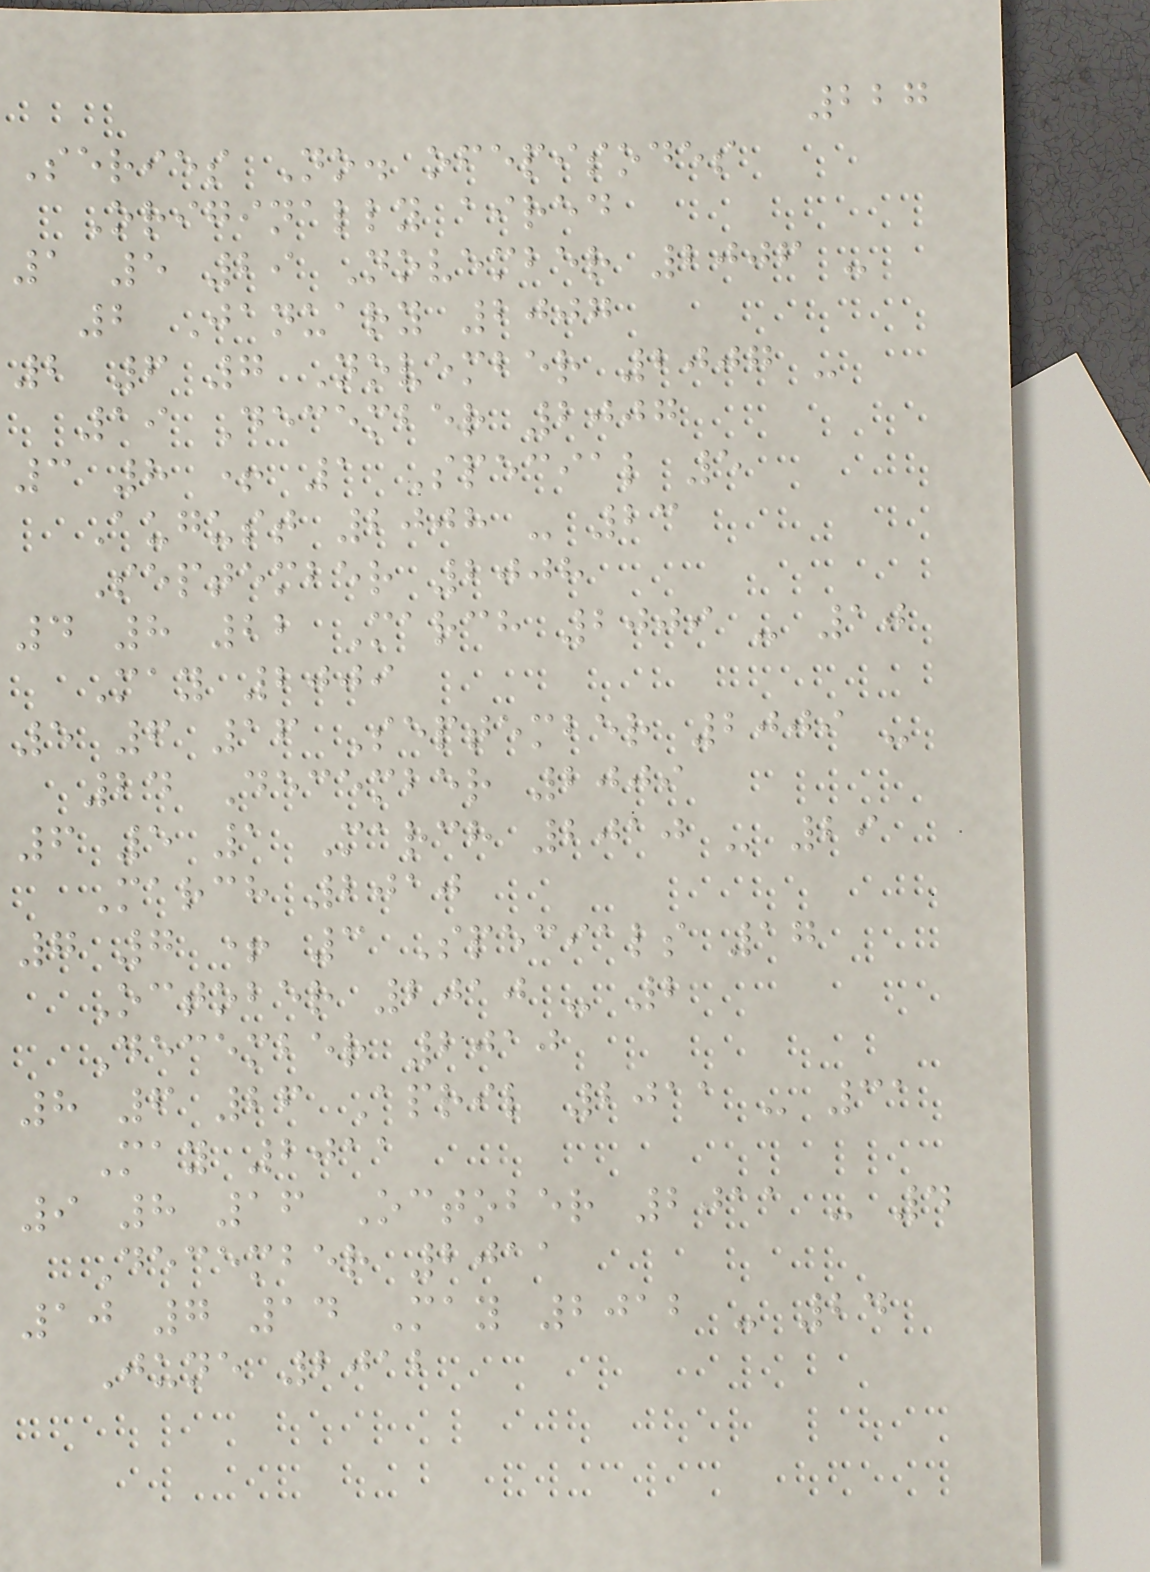227
Series No. ofepisodes
Originally aired
1 5 29 November 2006 -
2 January 2007
2 6 7 November 2007 -
19 December 2007
3 8 + 1 Special 5
August 2008 - 23
September 2008
4 8 22 March 2009 - 10
May 2009
5 6 16 September 2009 -
24 December 2009
6 5 1 March 2010 - 29
March 2010
7 7 + 3 Specials 17
October 2010 - 2
December 2010
8 6 26 April 2011 - 31
May 2011
9 8 16 October 2011 - 4
December 2011
10 7 14 May 2012 - 24
June 2012
